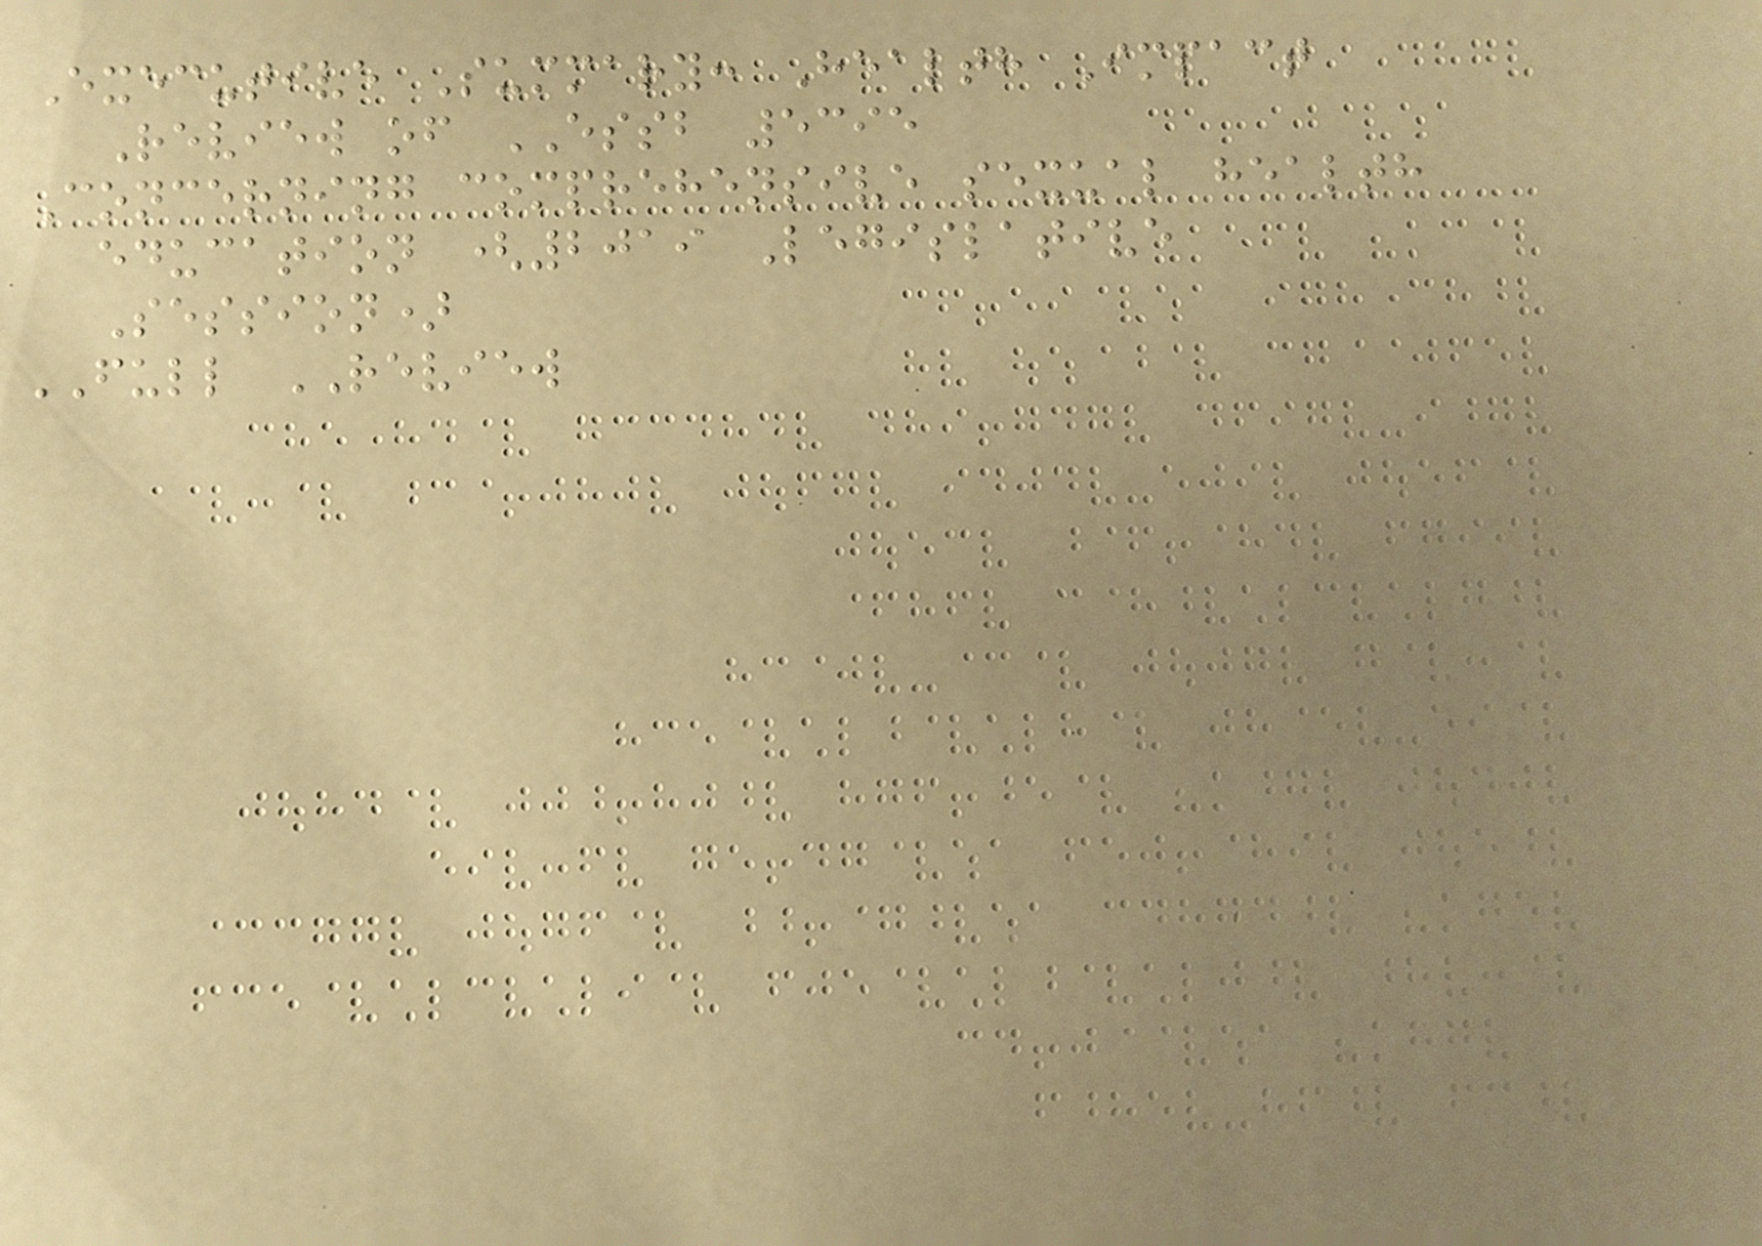Executive Summary: Health Impact
Review of ESSB 5395
Concerning comprehensive sexual health
education (2019 Legislative
Session)
FULL REVIEW
